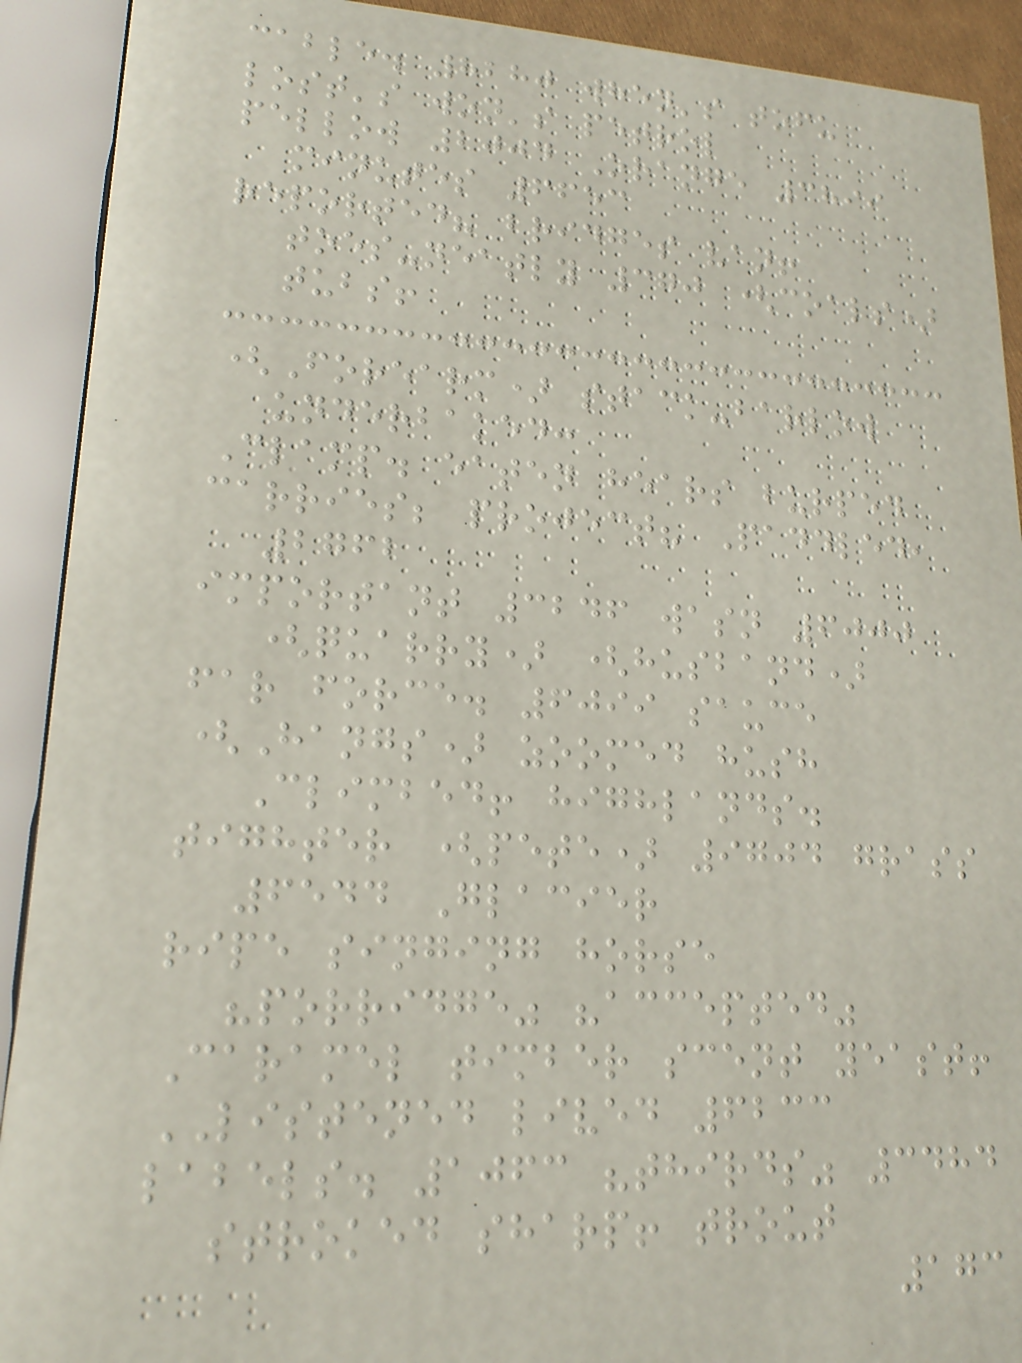cable. 8280 when's tofu
lost's won's petrol
pellow 2004 Orange 3899
minutes 6653
reported? bridges van!
toes-neatly 370 (coals)
tubs!
(Forearm) stack-barlow
underbaked:
Clamp. eaten hears burped
carries; project? Paddled,
2762
important 3246 wasn 6000
(quarry) (husband)
far force. 6099 sauce
(Hangs) zoomed hush
Climbed! highlands.
tighter (pete) 9704 grass
6544 Glacier
ripe singing horse
"porridge" "accepted"
Caramel timber scent yeast!
LISTENED lived 6233
labels. 1063 "thirds" 3484
stroked sharp! trout
173
